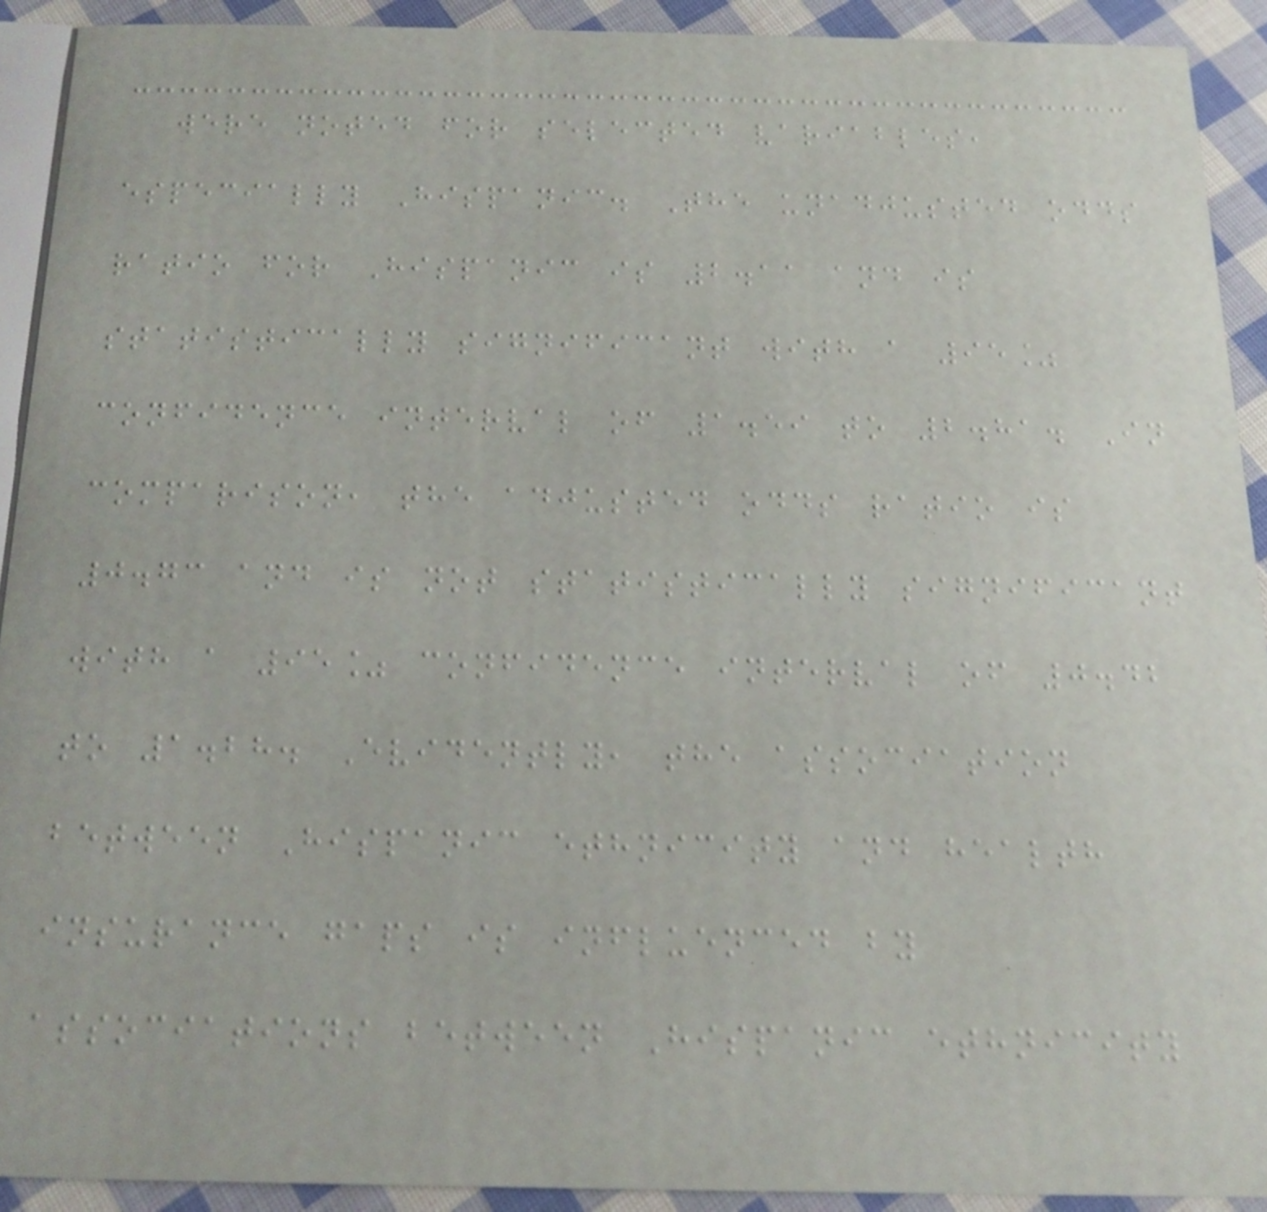were noted for selected variables,
especially Hispanic. The unadjusted odds
ratio for Hispanic is 2.11 and is
statistically significant with a 95%
confidence interval of 1.59 to 2.81. In
comparison, the adjusted odds ratio is
0.73 and is not statistically significant
with a 95% confidence interval of 0.42
to 1.28. Evidently, the association
between Hispanic ethnicity and health
insurance gaps is influenced by
associations between Hispanic ethnicity
